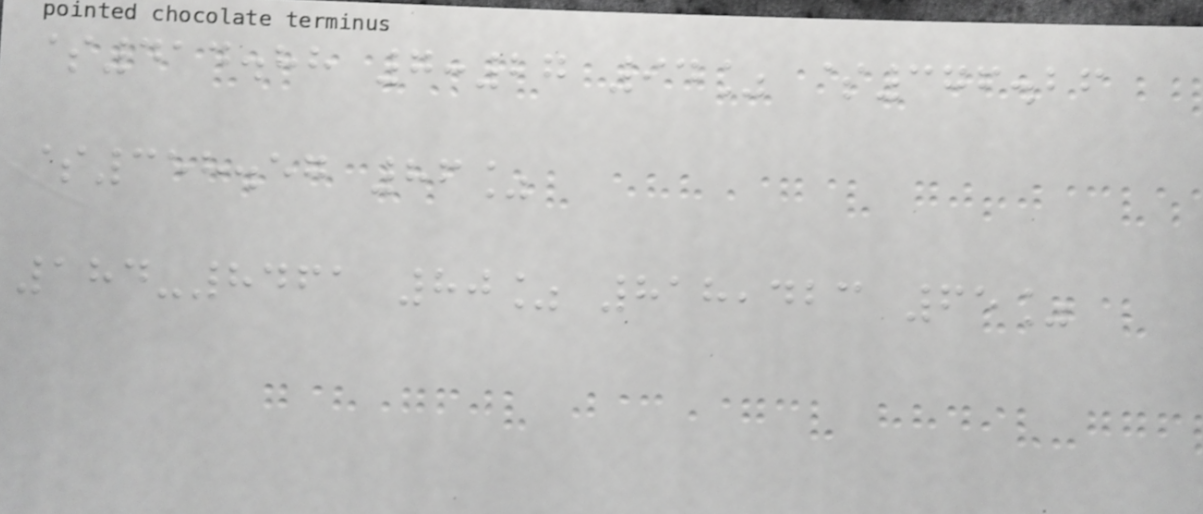$414.88 7:27 94% $376.26
$358.57 86%
184-8461 80% 818,423 65%
